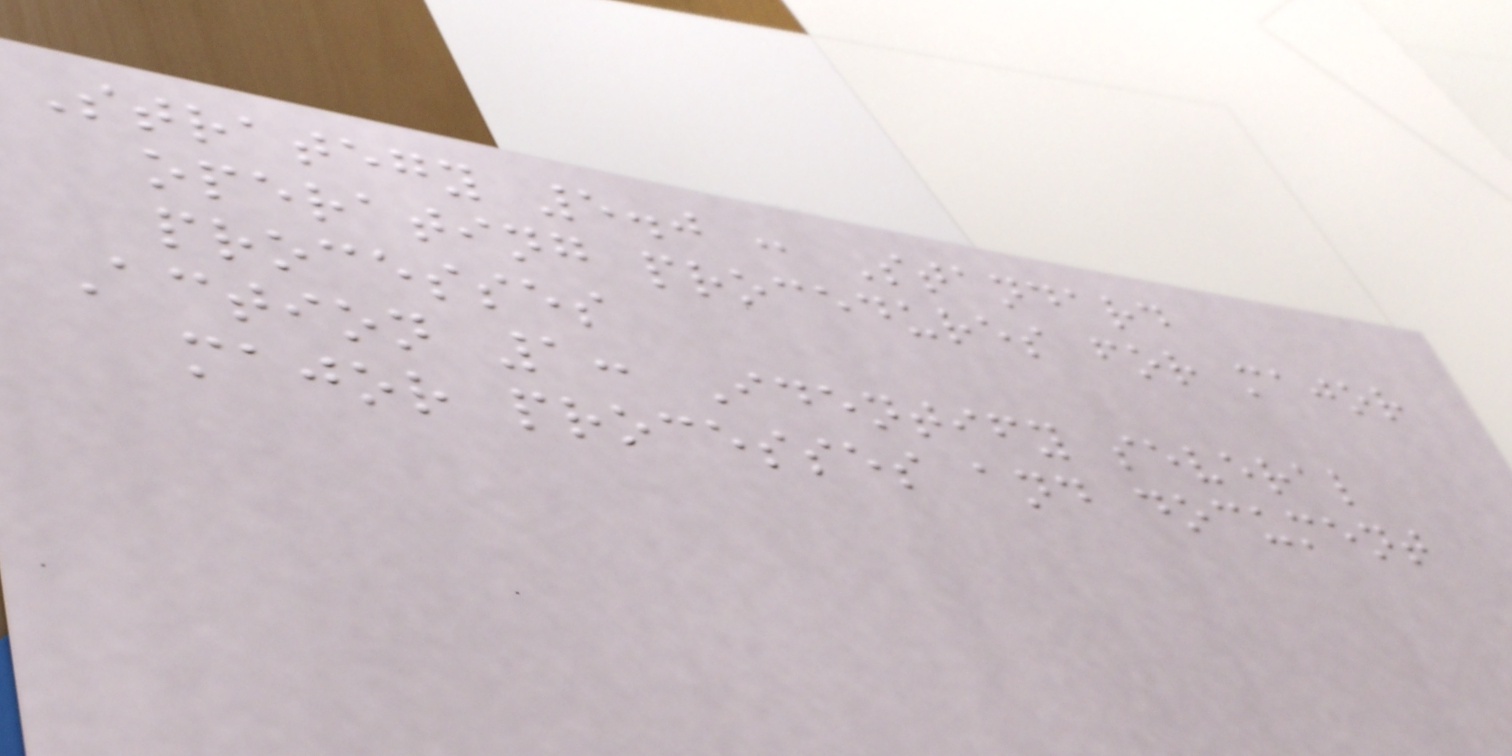Strategy 5.0 : Standard
operating procedures for major
processes
Action 1: Identify several
major processes and document
